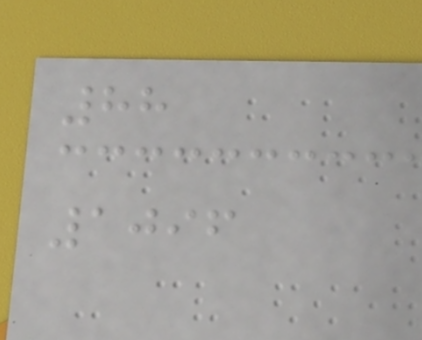88
1096
